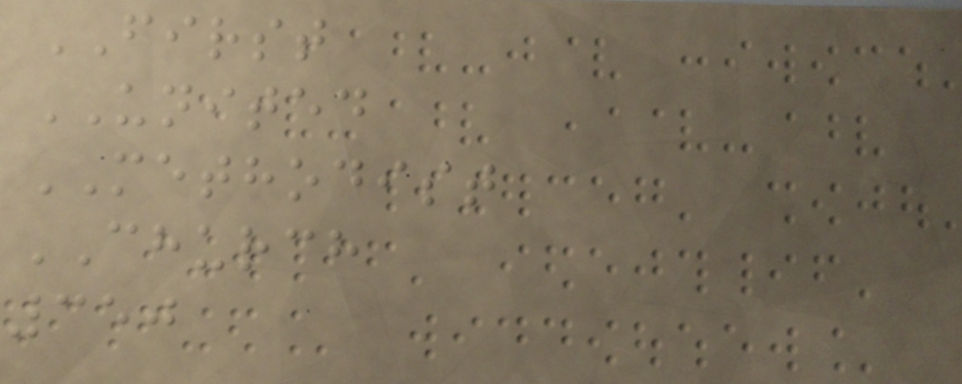FIRST
UNITED
METHODIST
CHURCH
350
